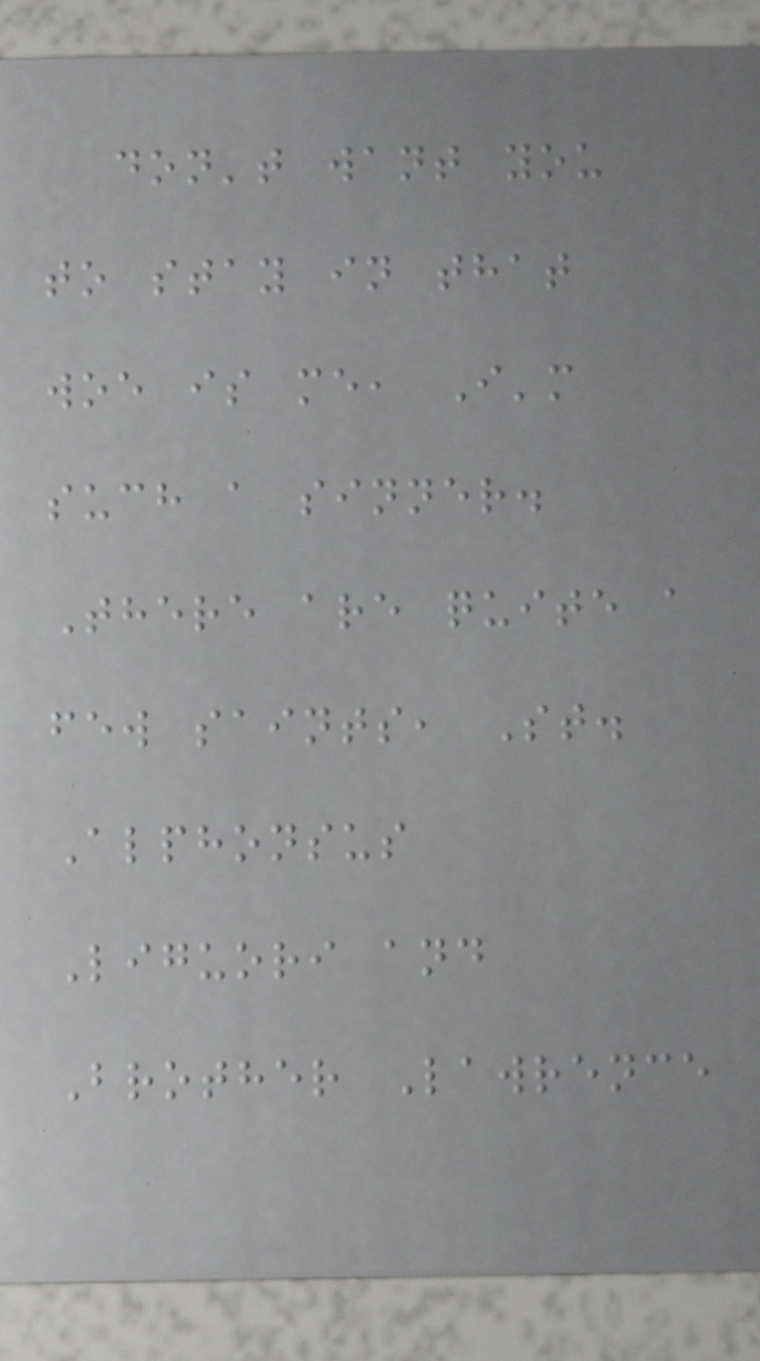don't want you
to stay in that
woe is me, I'm
such a sinner.
There are quite a
few saints, St.
Alphonsus
Liguori and
Brother Lawrence
